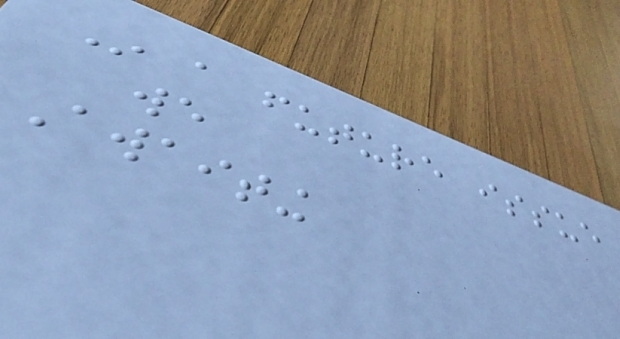In a future issue
we
Awaiting
